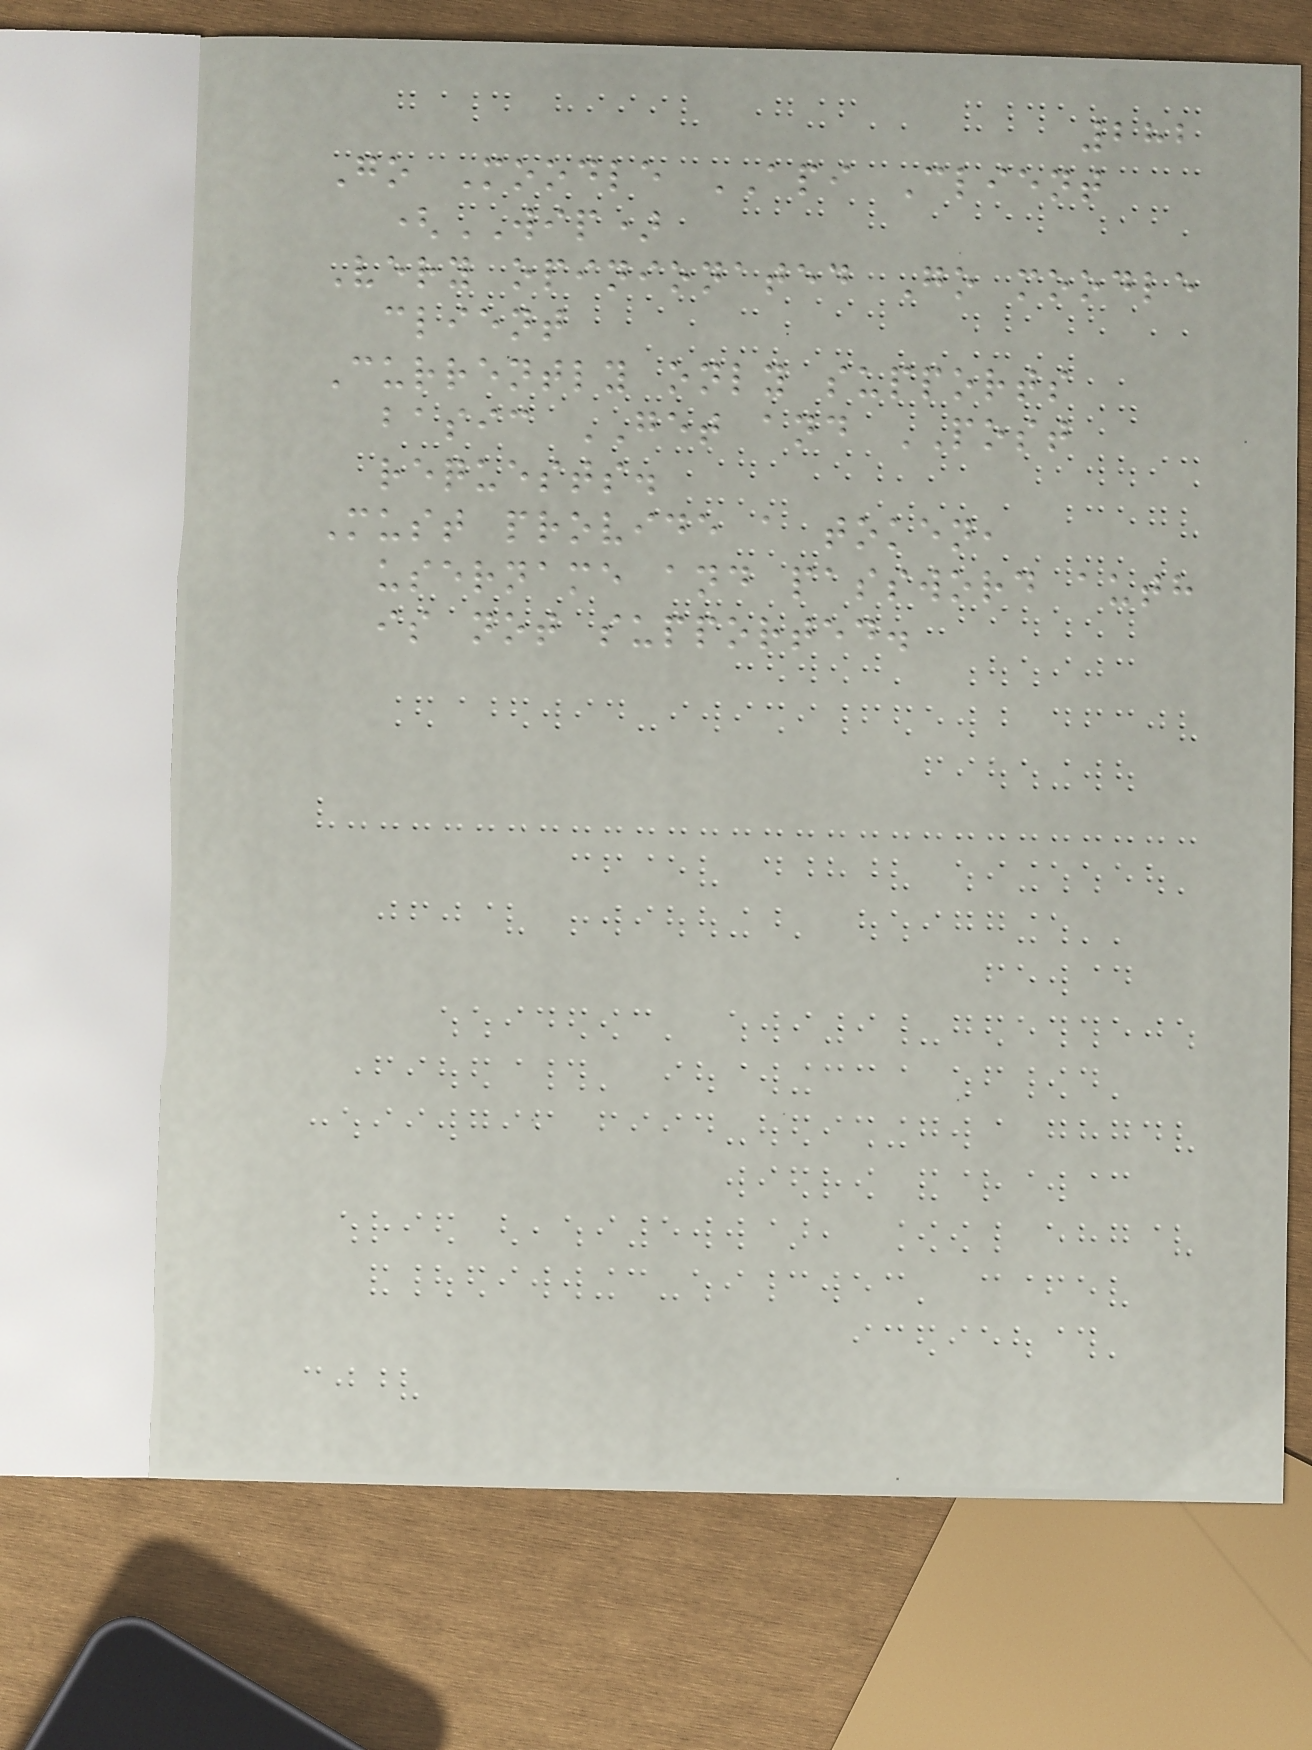282
Go Moodle API Client
(WIP)
Very opinionated Go moodle
client
Currently only supports
basic GET and POST
requests.
Must provide a token,
username and password auth
is not supported.
